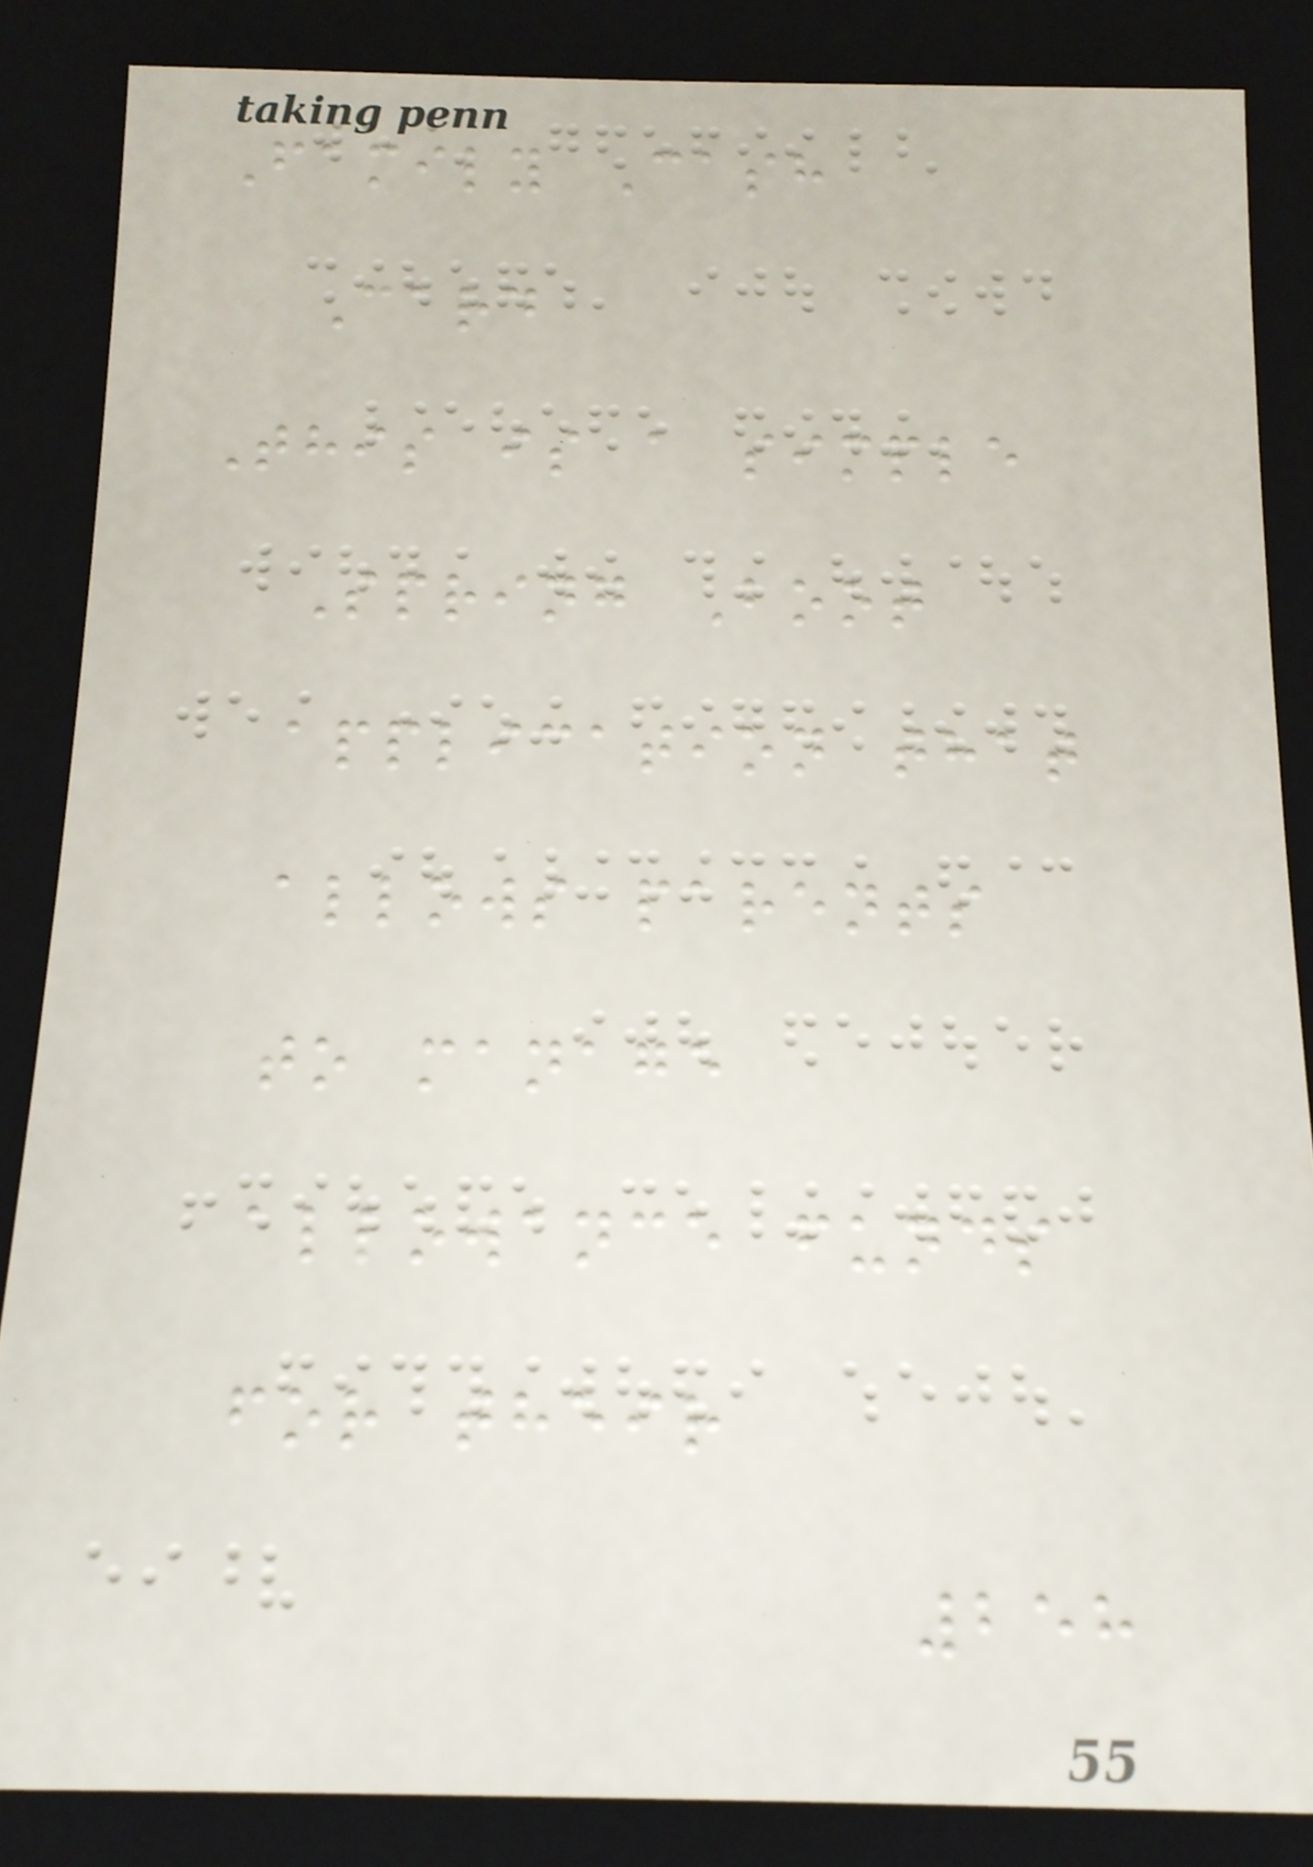Family Cash
Card
This is a simple
Spring Boot
application that
allows parents
to manage
allowance funds
for their
258
